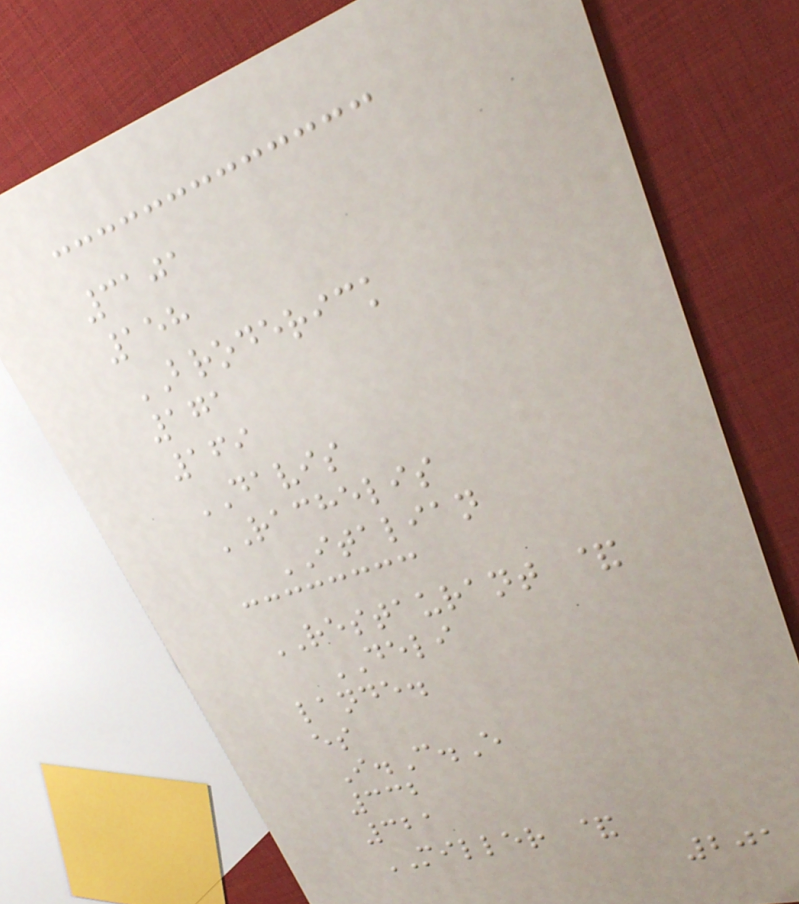3101
158
BRODERICK
171
169
DAVIS
RACHELIS
ITALIAN
RESTAURANT &
DELI
lande.
es
I.C.E
332
321
MILLER &
201
